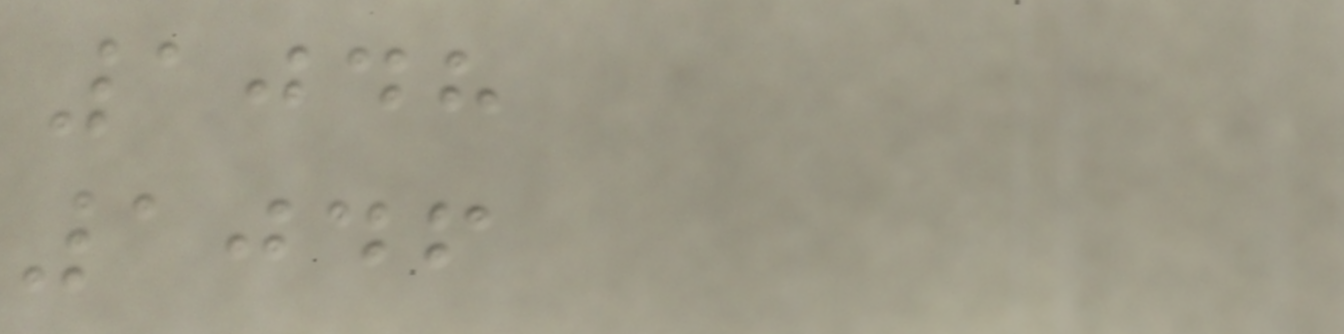1048
1046
